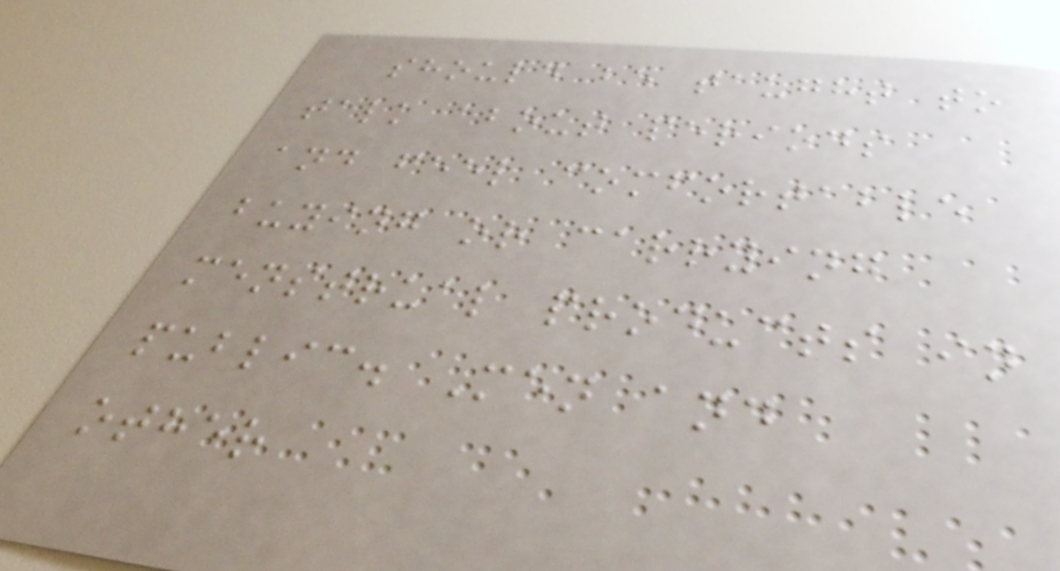should be taught to
talk about periods
and feel comfortable
buying or carrying
menstrual products in
public. Men and
other
